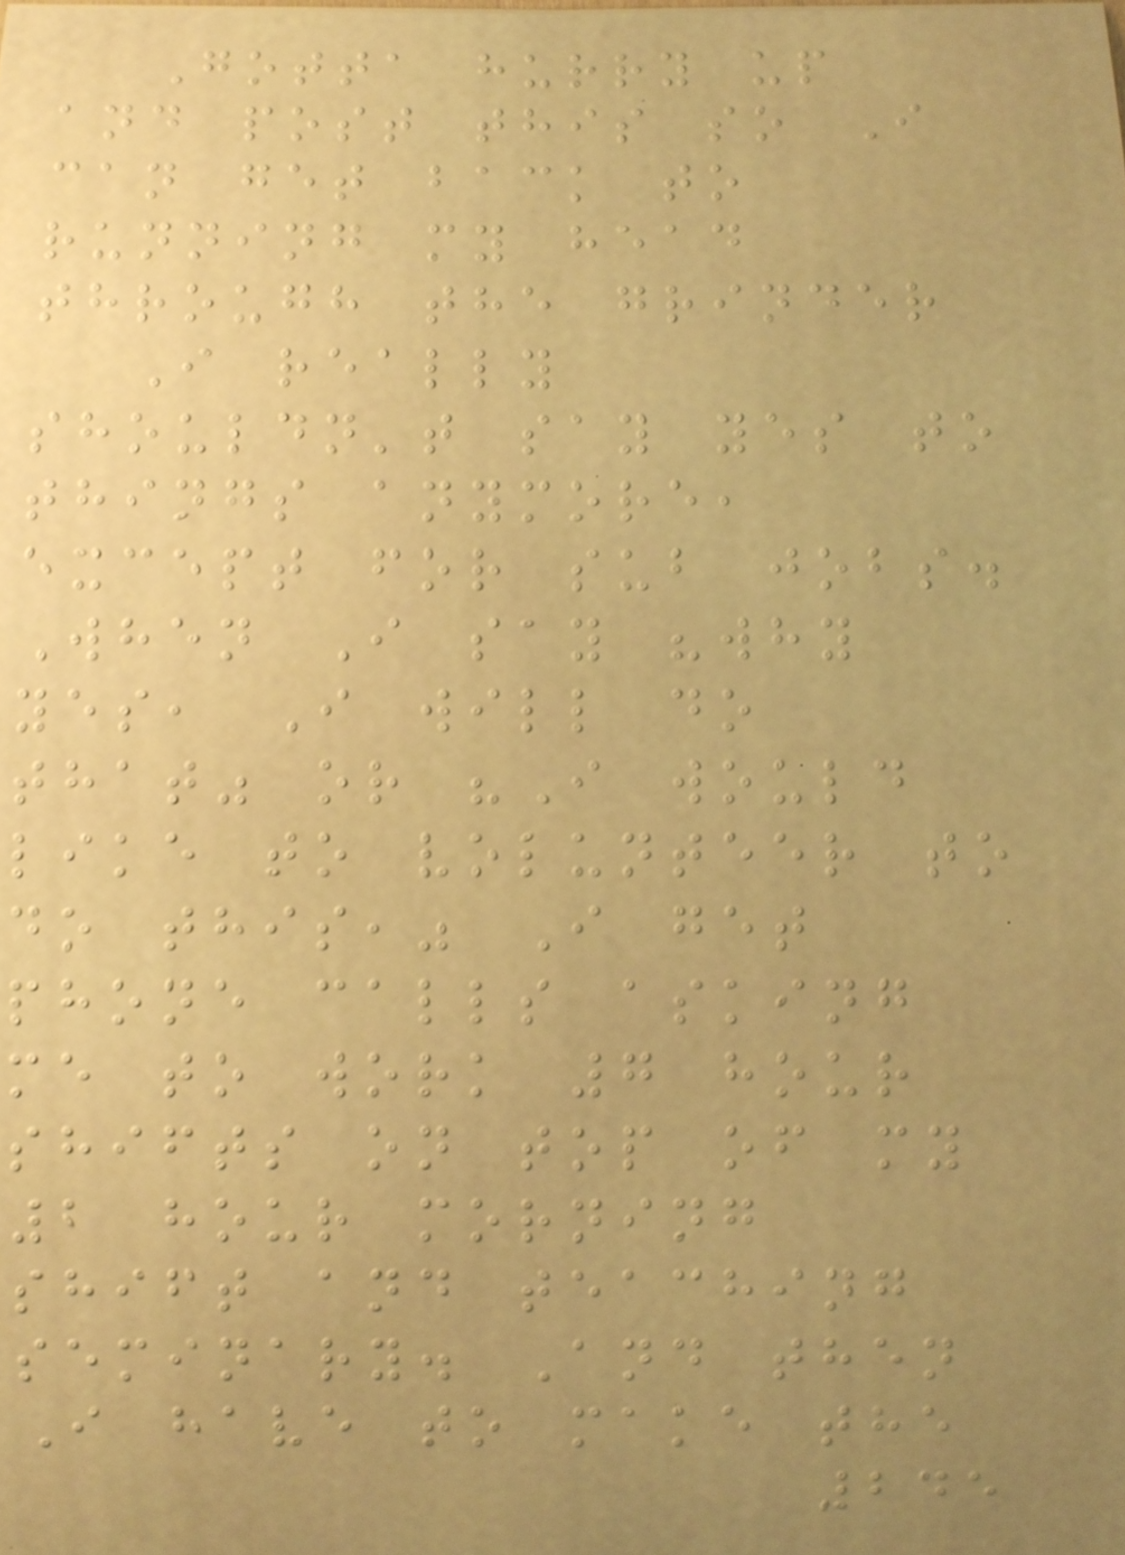Gotta hurry up
and post this so I
can get back to
running my head
through the grinder
I really
shouldn't say yes to
things anymore,
except for sub jobs.
When I say "why
yes, I will do
that" or "I would
like to volunteer to
do this," I get
phone calls asking
me to work 7 hour
shifts on top of my
2 hour morning
shift and teaching
seminary. And then
I have to make the
245
